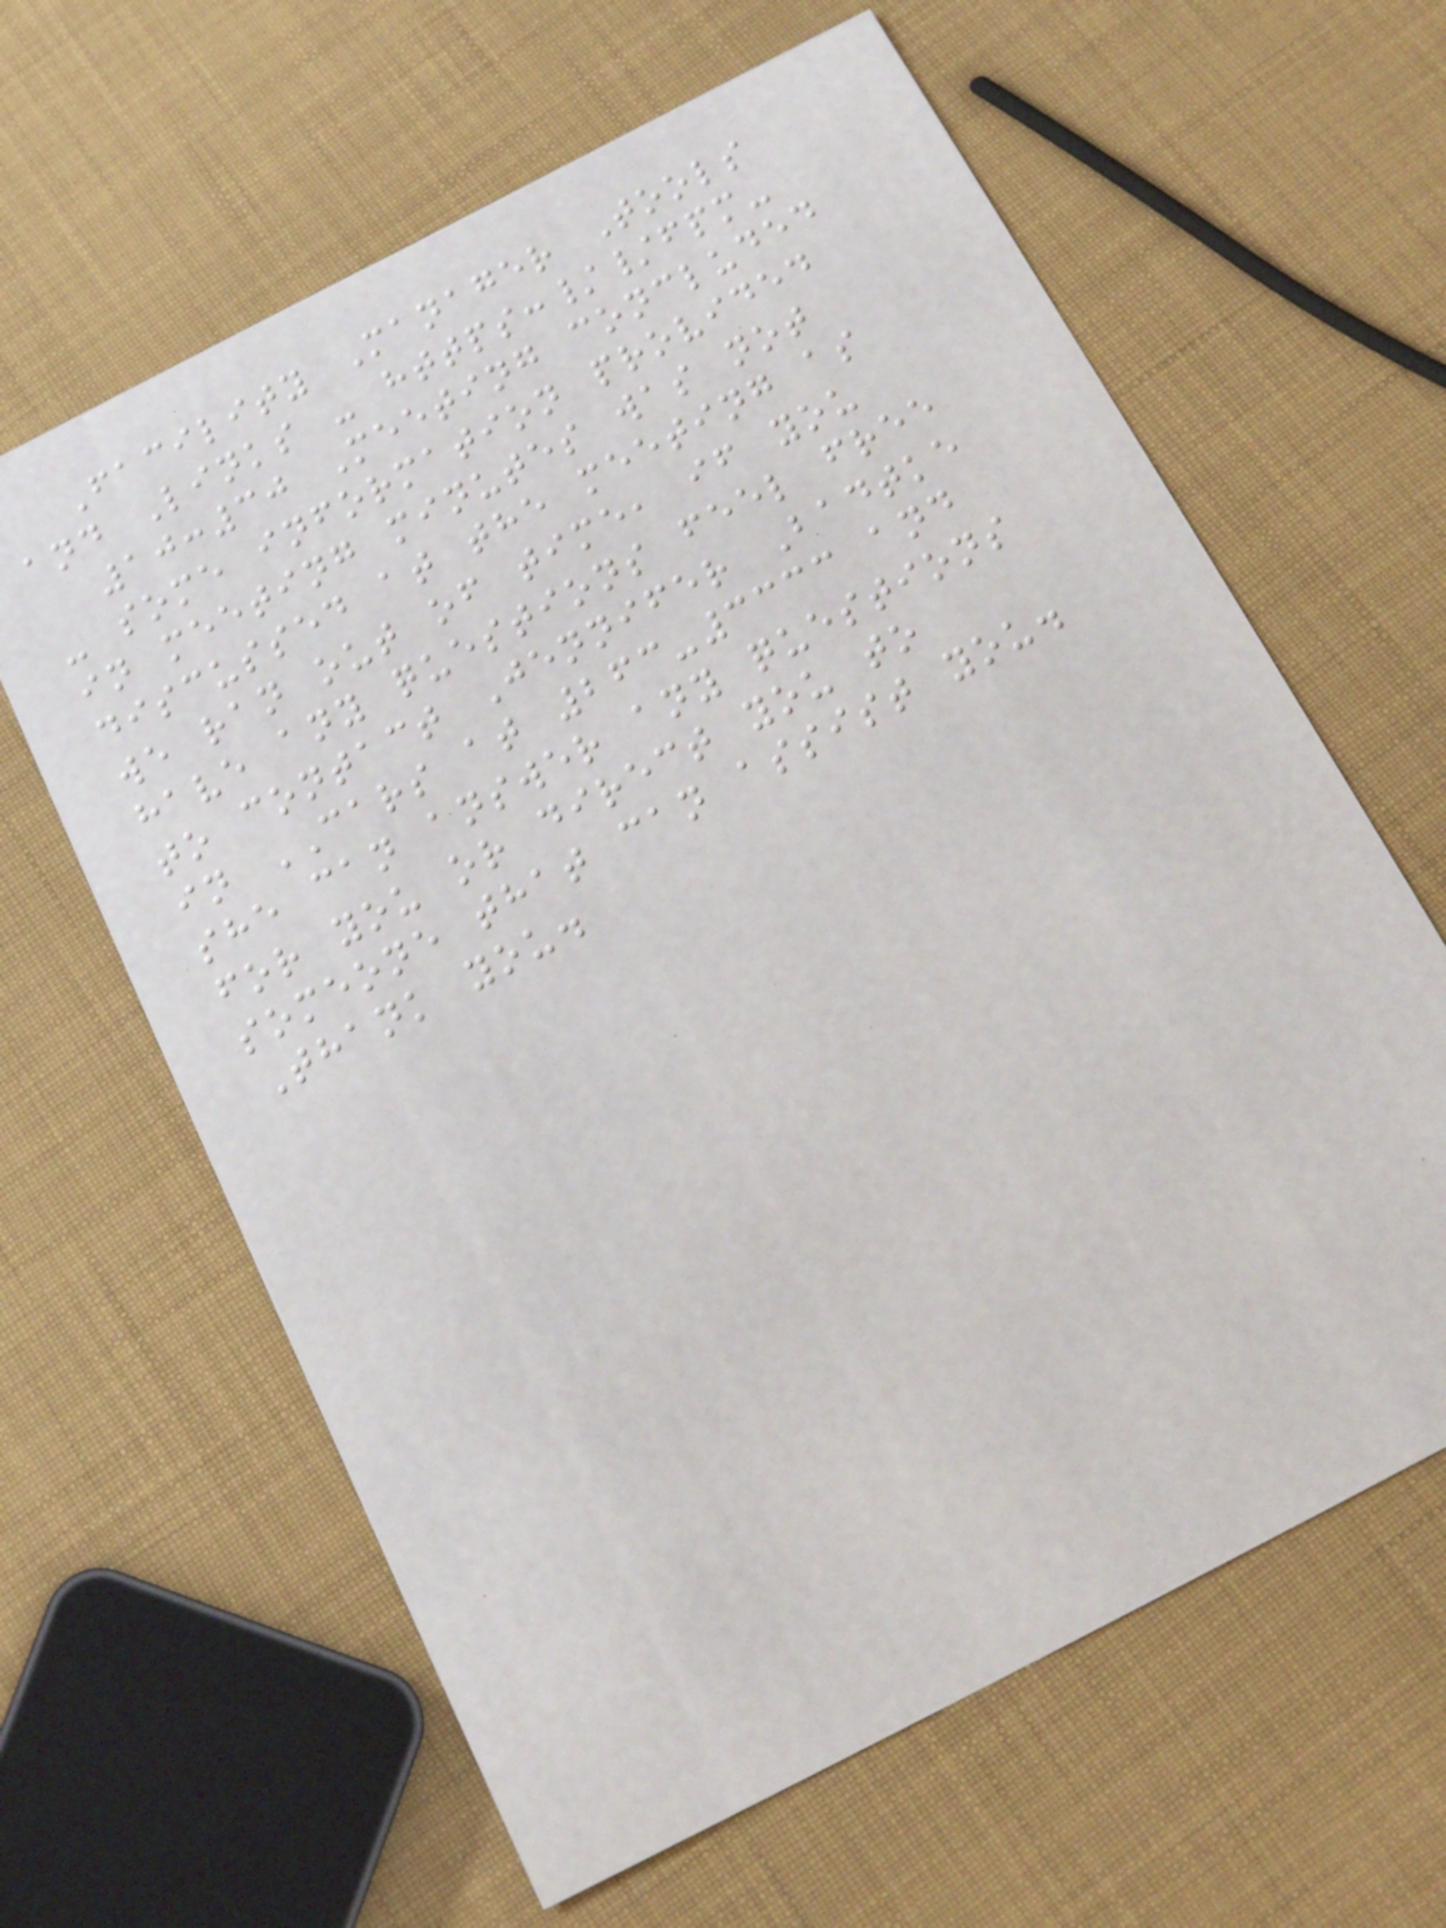Facility Manager Tools
and Links - https://fpm-
10:30 Meeting concluded
- some information provided
in meeting minutes was not
discussed at the meeting as
we ran out of time, if you
have any questions feel free
to contact Jennifer Badtke
in CARS at 263-3333 and
she can answer any questions
for you or direct you to
someone that can assist you.
Thank you.
